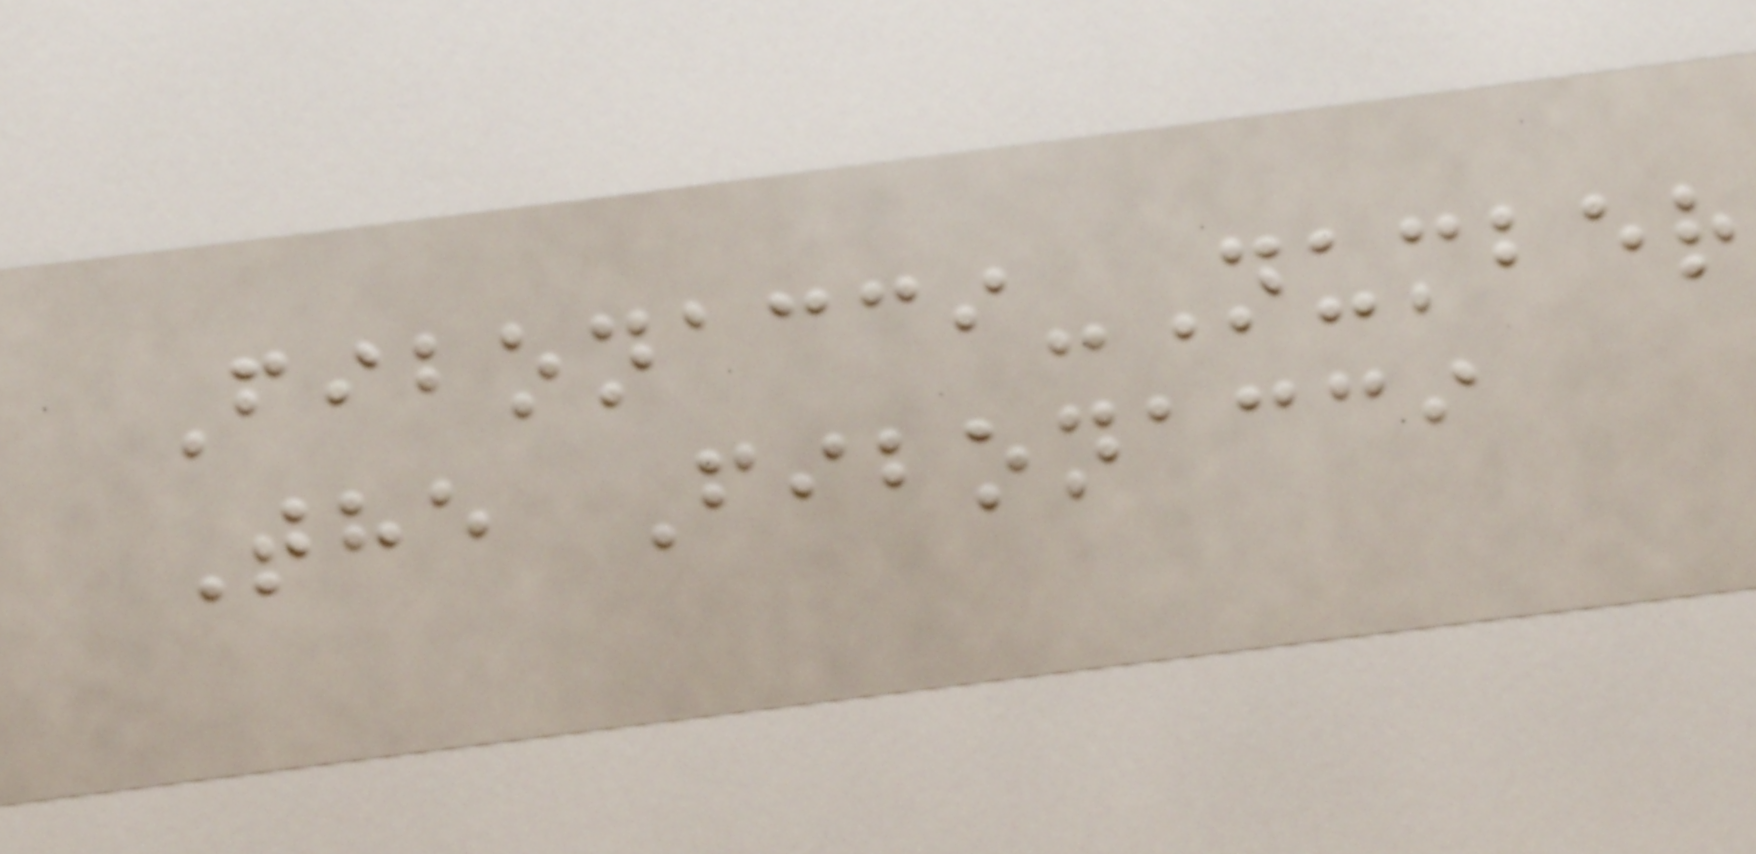Fibonacci-Number
The Fibonacci
